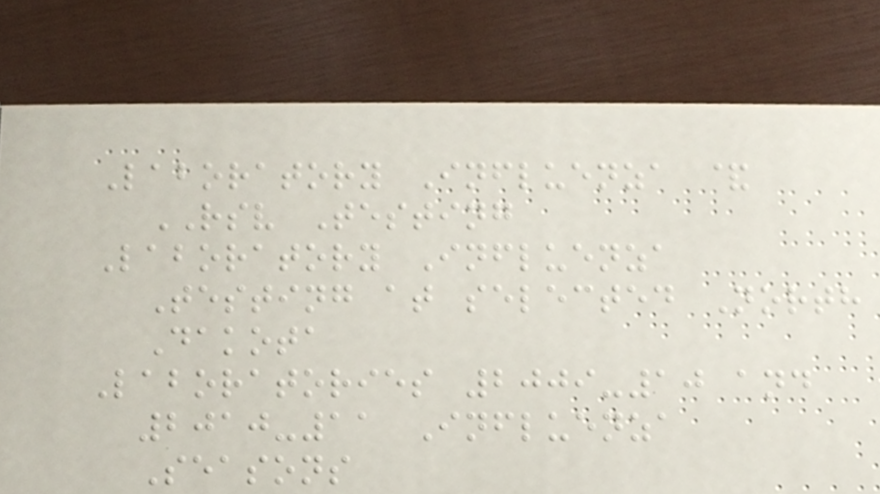Laboratory Influenza &
RSV Testing
Laboratory Influenza
Testing at selected North
Dakota
Laboratories 2009-10 and
2010-11 Influenza
Seasons
